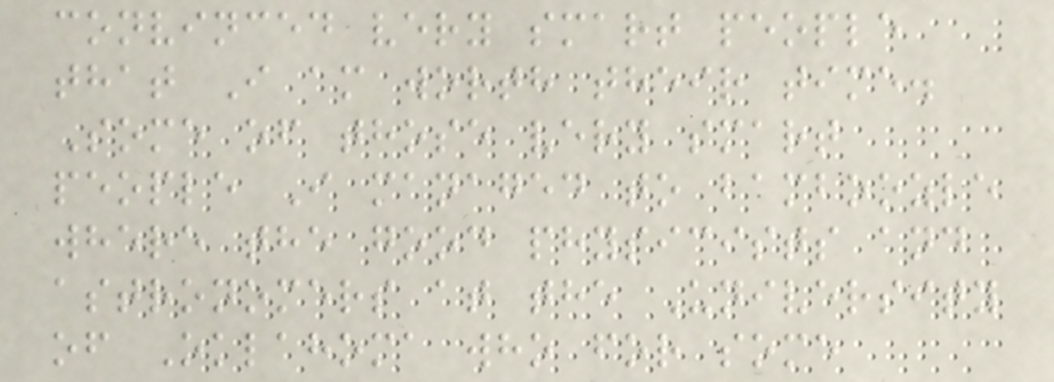convinced very smart people
that I am worth their time.
Some of those very smart
people I managed to bamboozle
where the good physicists and
astronomers at the University
of Oklahoma who for some
